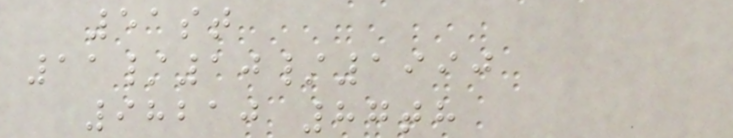51st
11/10/1990
98210 87th
